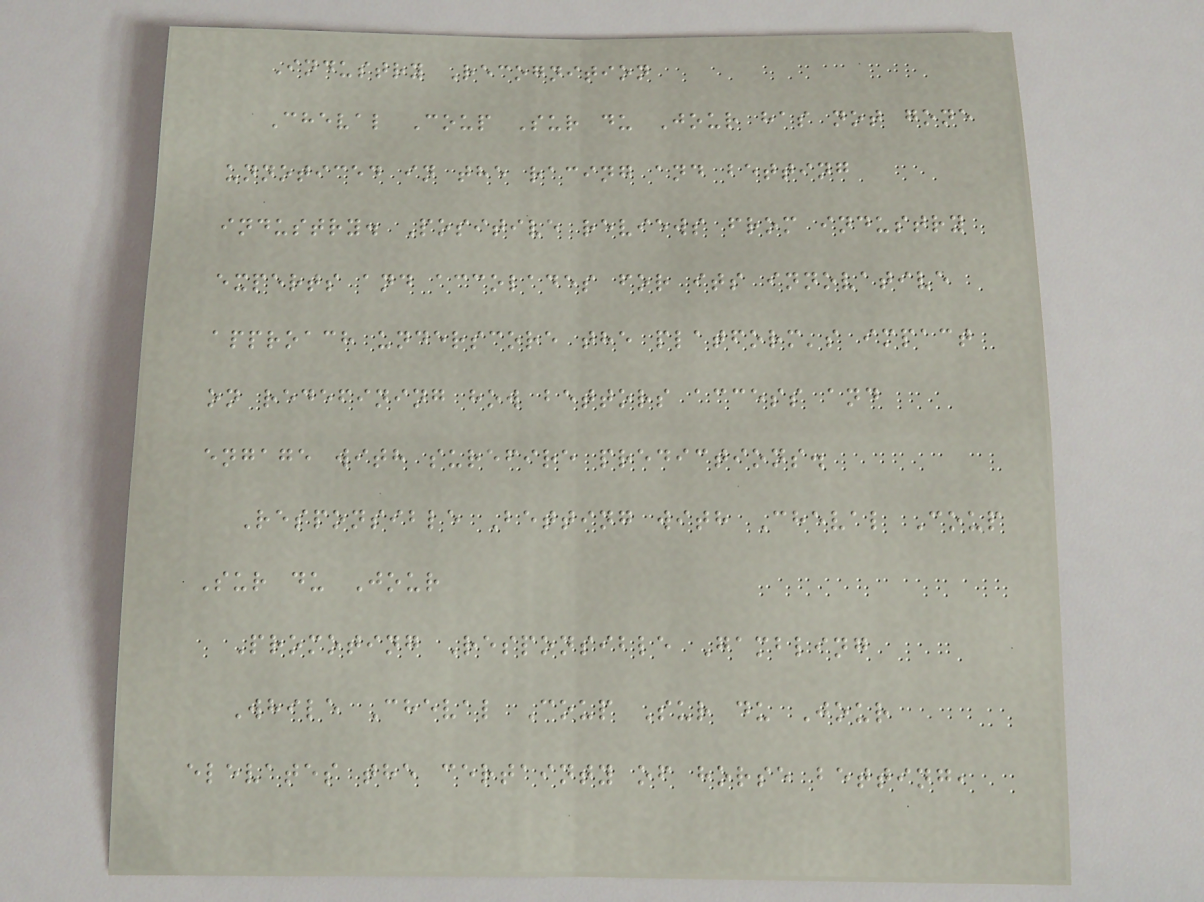Industry Recognition
Cheval Coup Sur du Jour has not gone
unnoticed in the racing and betting
industry. Positive reviews from industry
experts and accolades for its innovative
approach underscore the platform's impact
on redefining how bettors access and
engage with surefire predictions.
Responsible Betting with Cheval Coup
Sur du Jour
Promoting Responsible Gambling
While Cheval Coup Sur du Jour
elevates the certainty of horse betting,
